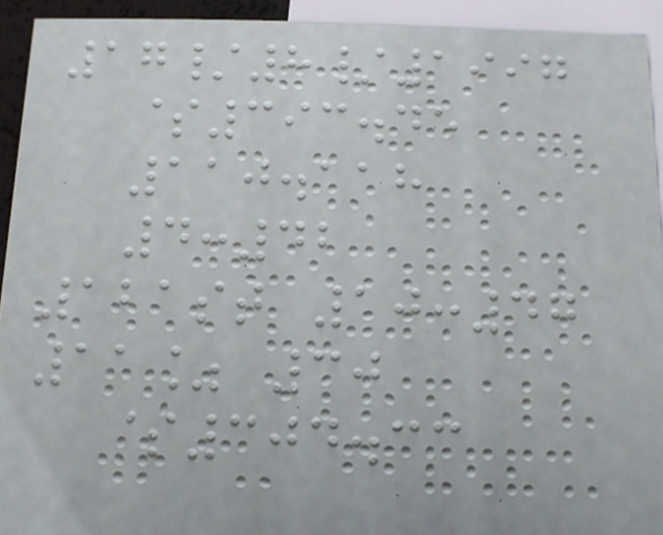17/8/1997
$393.45
110.118
4:42
121st 10:47
11% 30
$304.33
